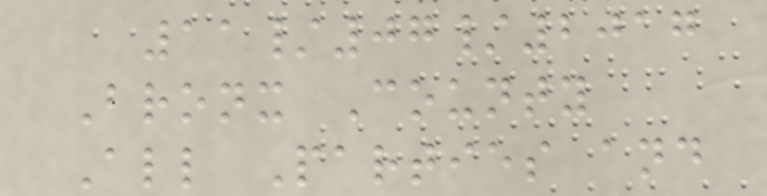11/07/2017
Bronx County
All Parties and
